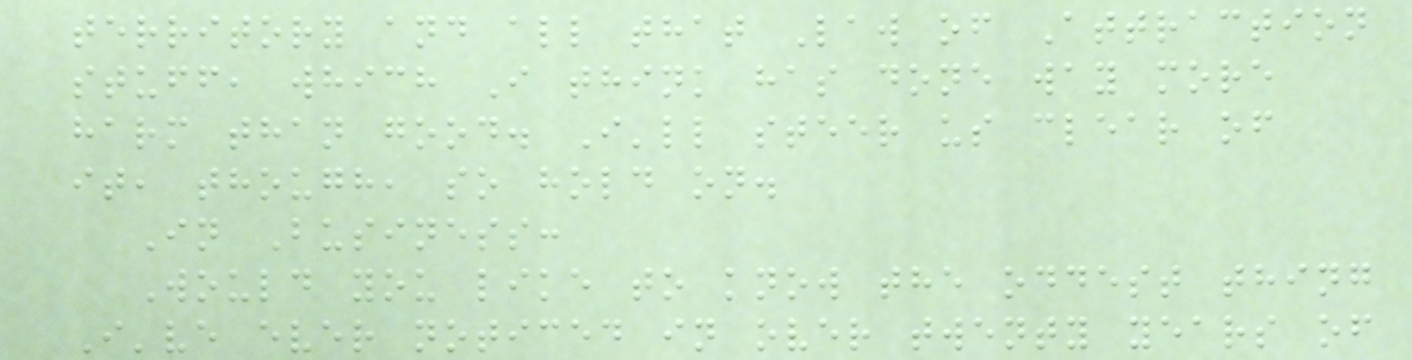territory and all that Law of Attraction
stuff, which I think has done way more
harm than good. I'll steer us clear of
it, though, so hold on.
In Business:
Would you like to know the oddest thing
I've ever noticed in over twenty years of
